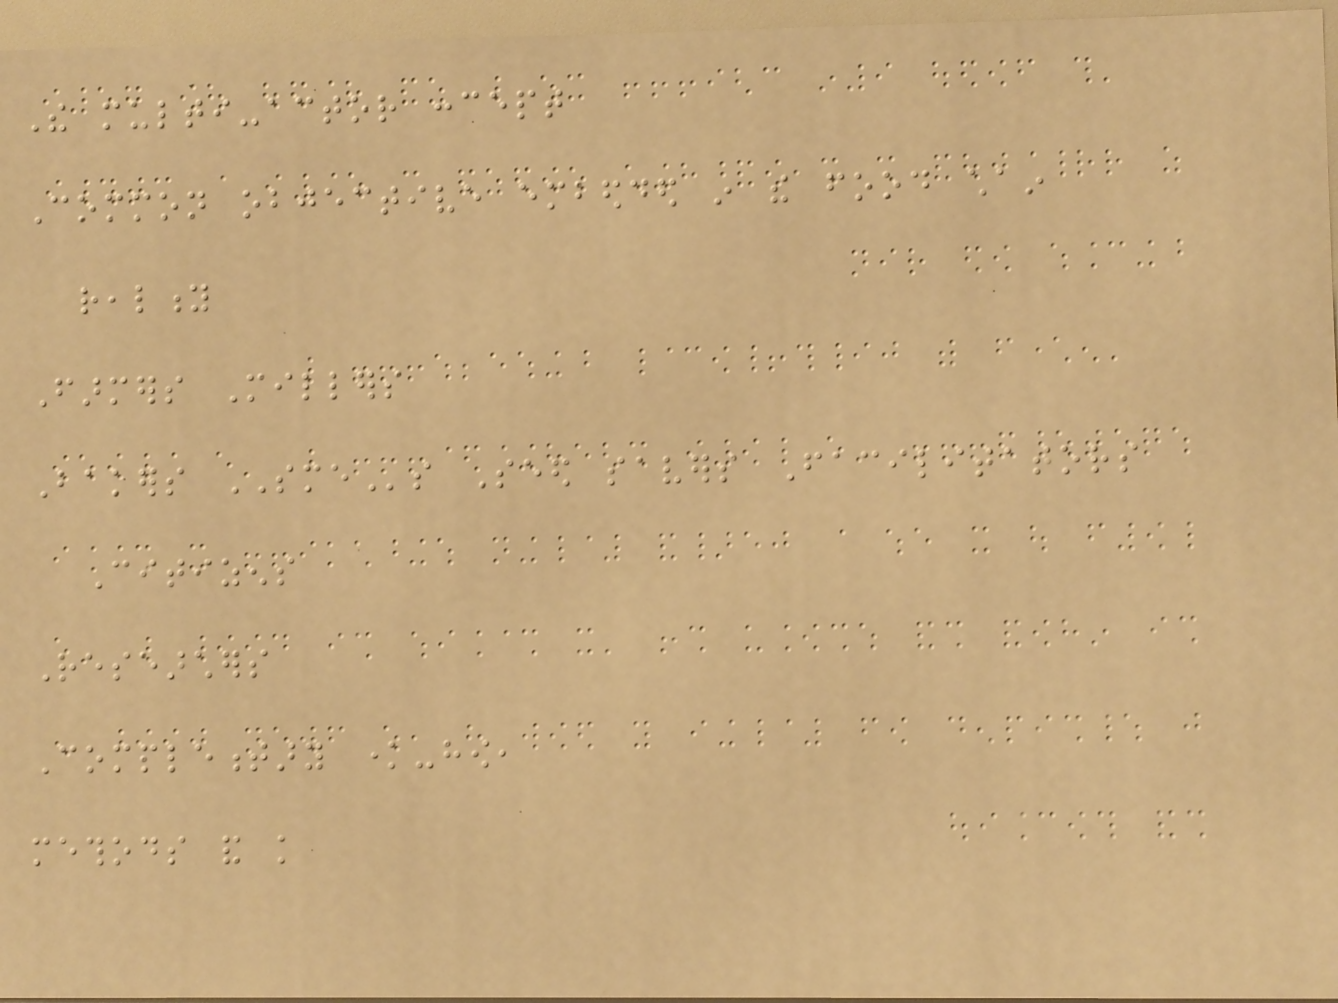The multi-actor concept
Common objective embedded in the food chain
reality
Farmers Millers
Bakers SMEs Seed savers Facilitators
Citizens
Researchers
Complementary know-how,
methods and knowledge
